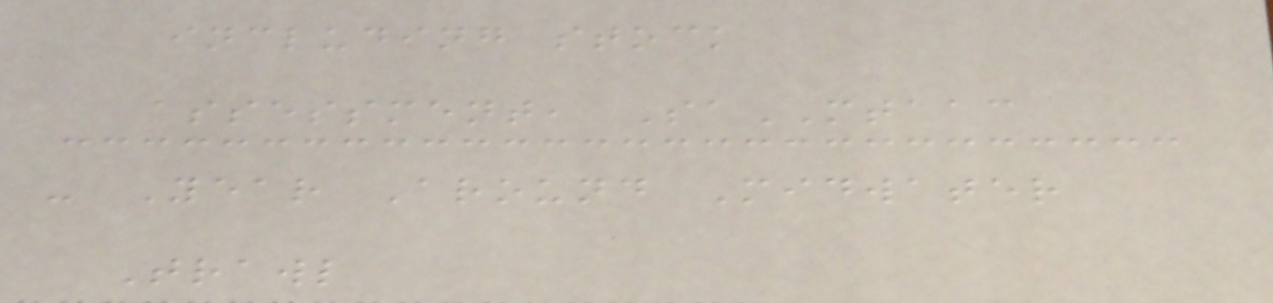including stock
assessment, SaMTAAC
- Year Around Midwater
Trawl
